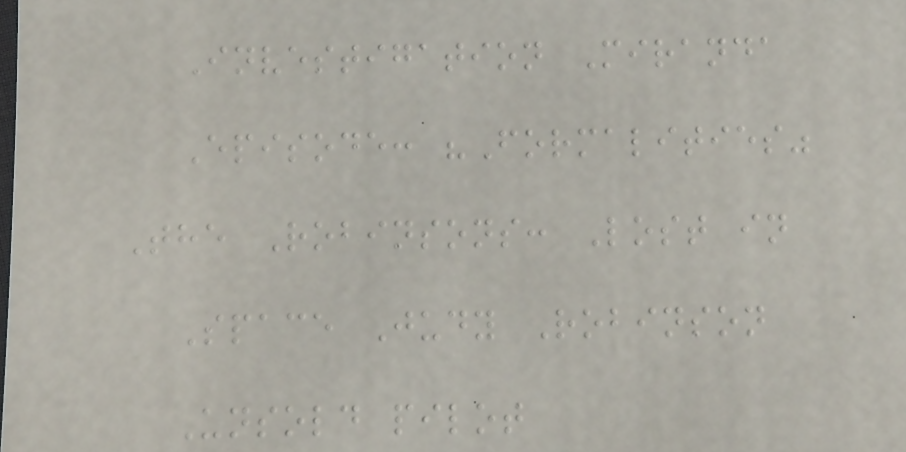Investigation Miranda
Episode: "Formalities"
The Robinsons: Lost in
Space Judy Robinson
Unsold pilot
